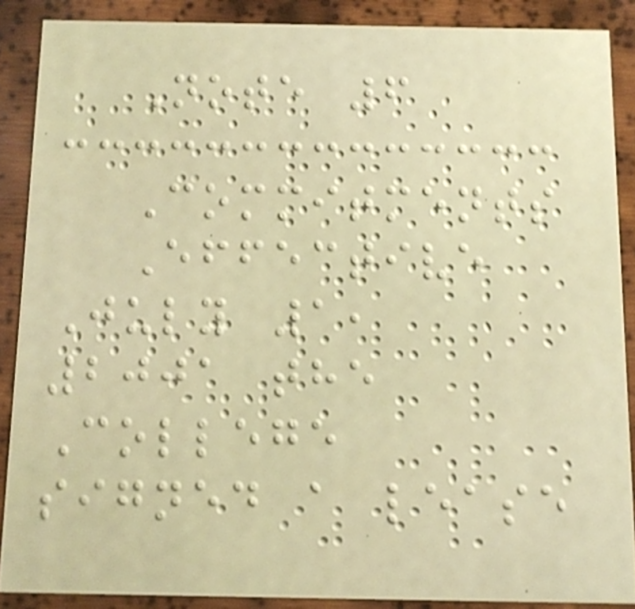Note 6
Commitments
Effective
July 1,
2001 the
College
signed a lease
